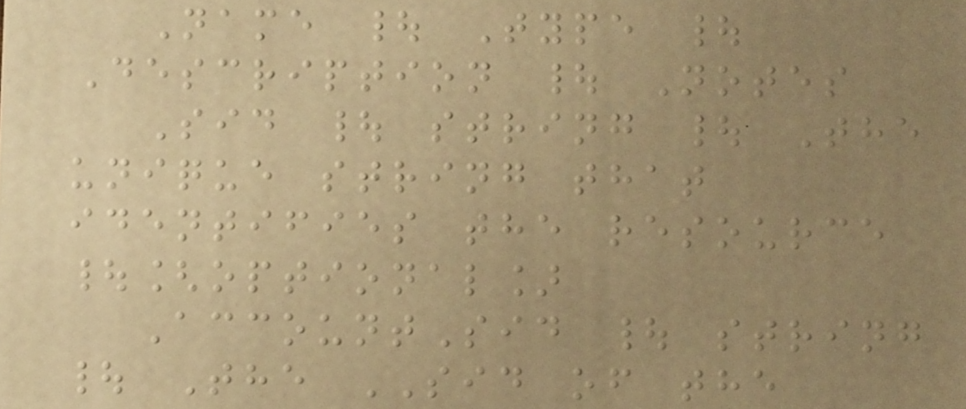Name | Type |
Description | Notes
Sid | string | The
unique string that
identifies the resource
|[optional]
AccountSid | string
| The SID of the
